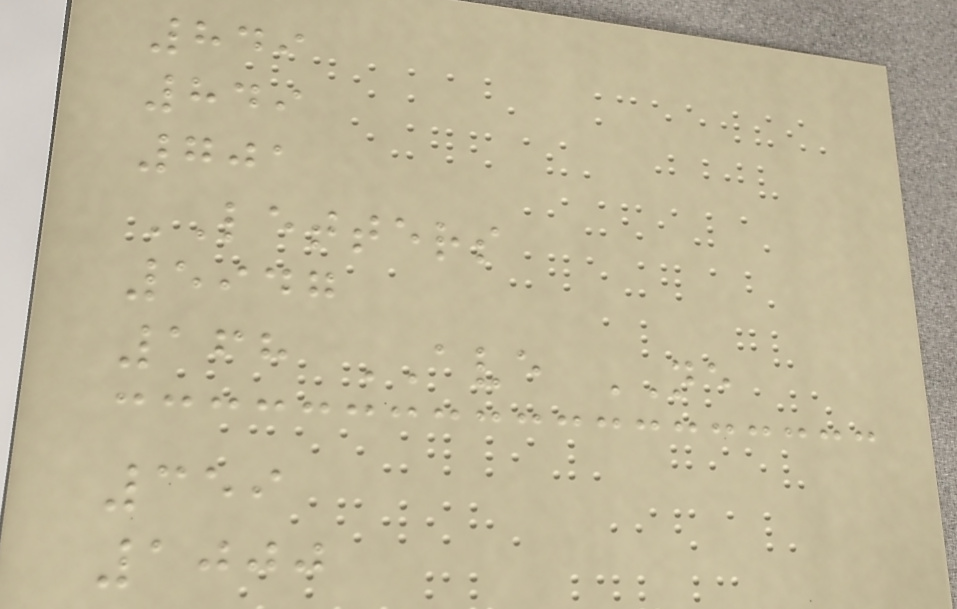849
849
701
LETTERS
5947
168 AVE NE
359
1000
